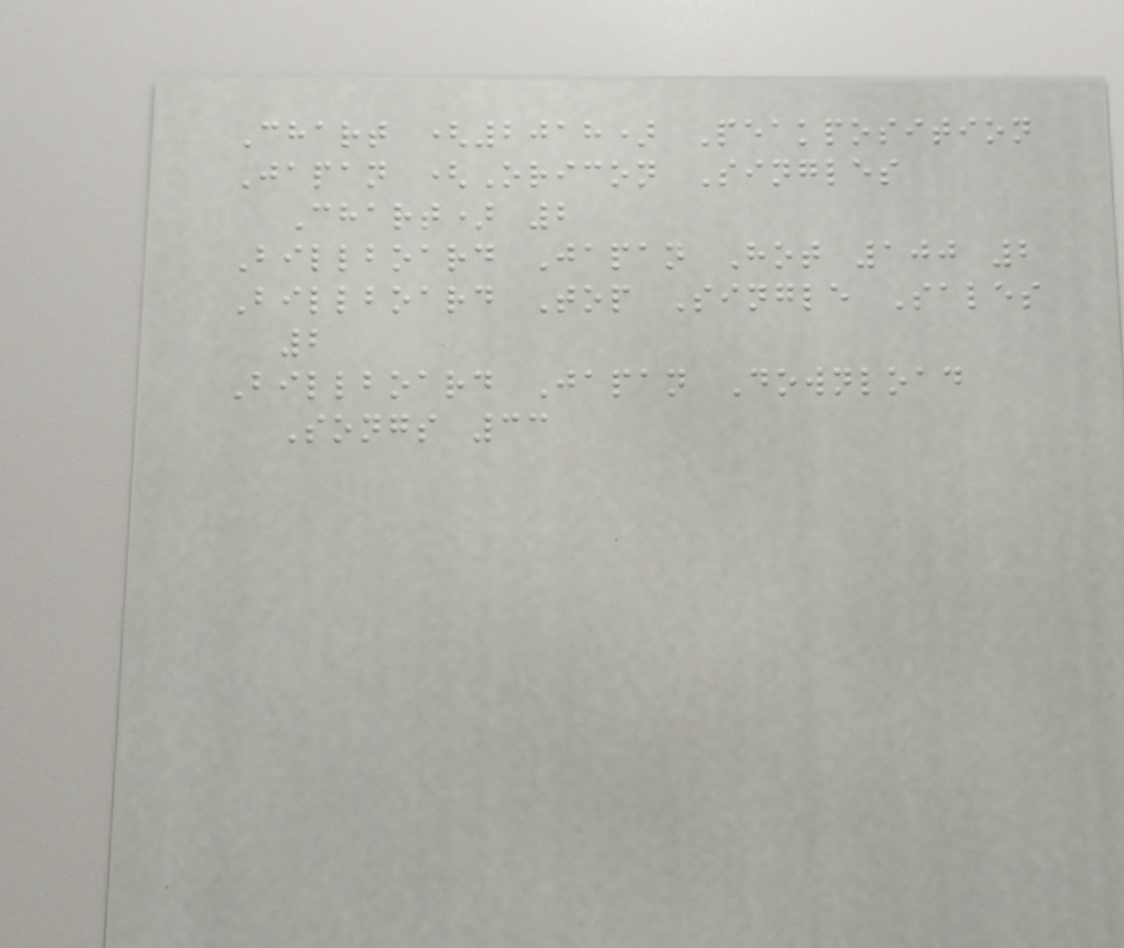Chart (2018) Peakposition
Japan (Oricon Singles
Chart) 2
Billboard Japan Hot 100 2
Billboard Top Single Sales
2
Billboard Japan Download
Songs 33
